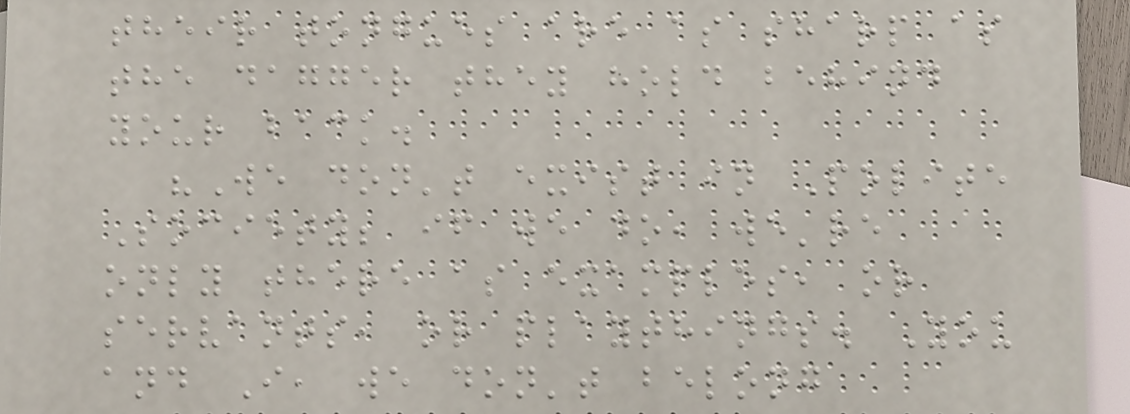their tongues are as sharp as
the dagger they hold behind
your back.
"We don't exist in Polite
Society; if we do, we're
only there as examples, or
servants, or playthings. You
and I, we don't belong
